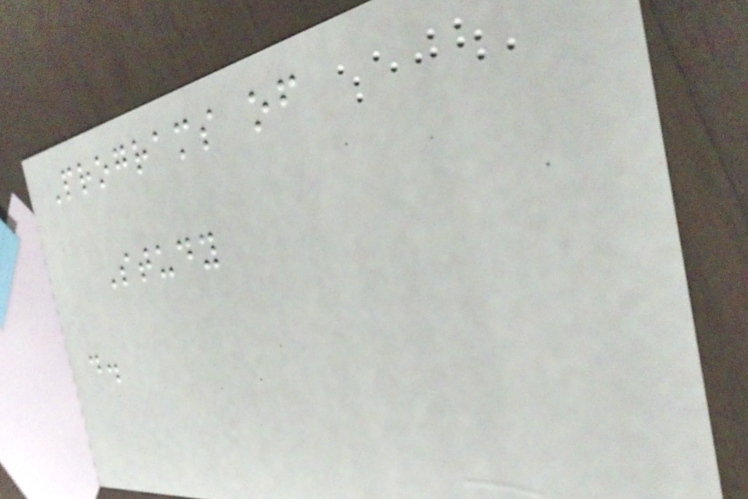Programs of
Study
d.
